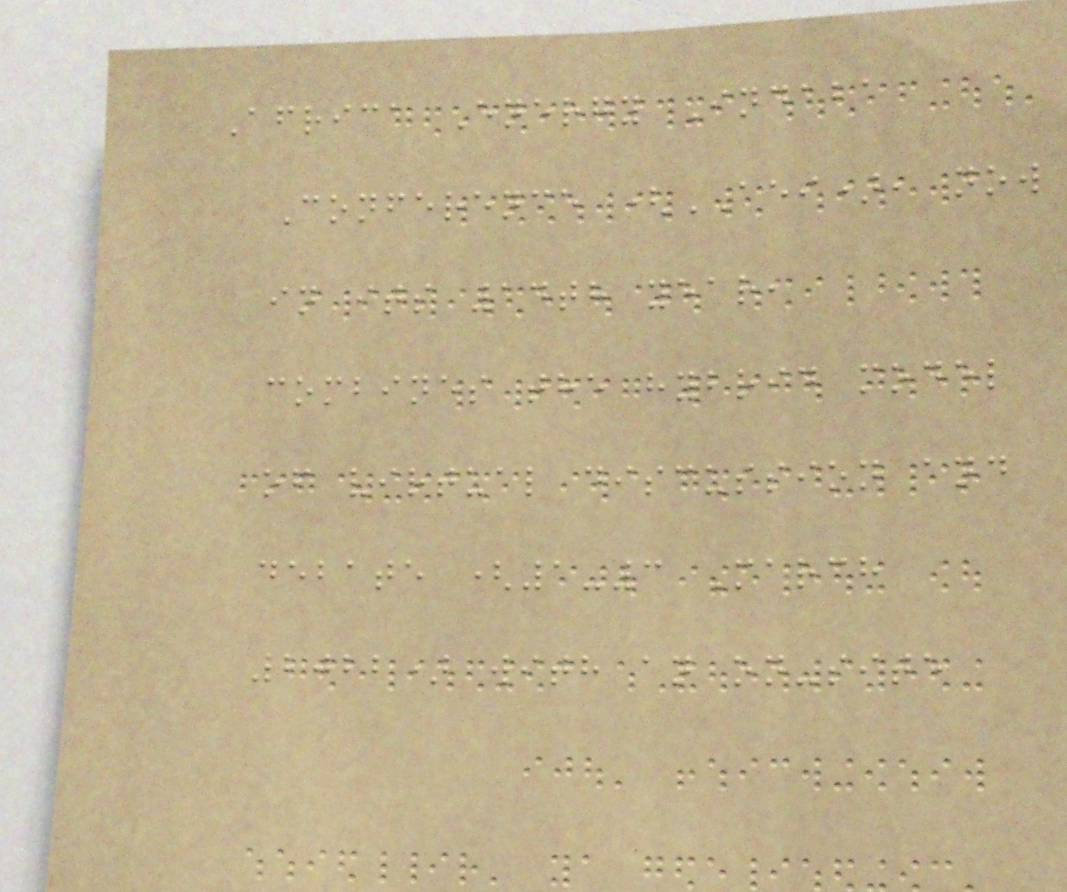Africa Energy Indaba
Conference (AEI), now
in its 14th year,
combines the hybrid model
of virtual discussion and
debate (1-3 March
2022) with an on-site
